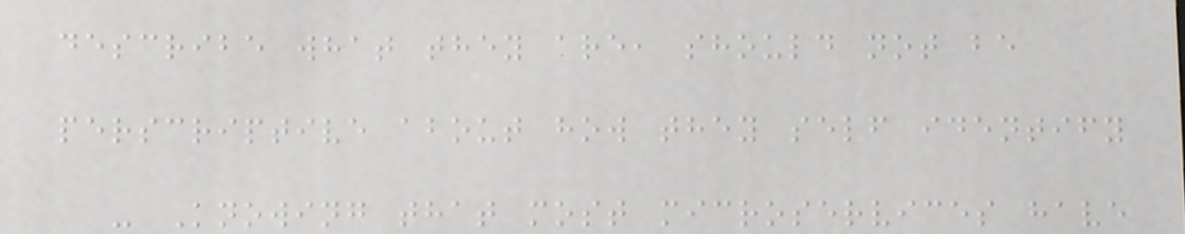describe what they are, should not be
perscriptive about how they self identify
- Knowing that most microservices have
